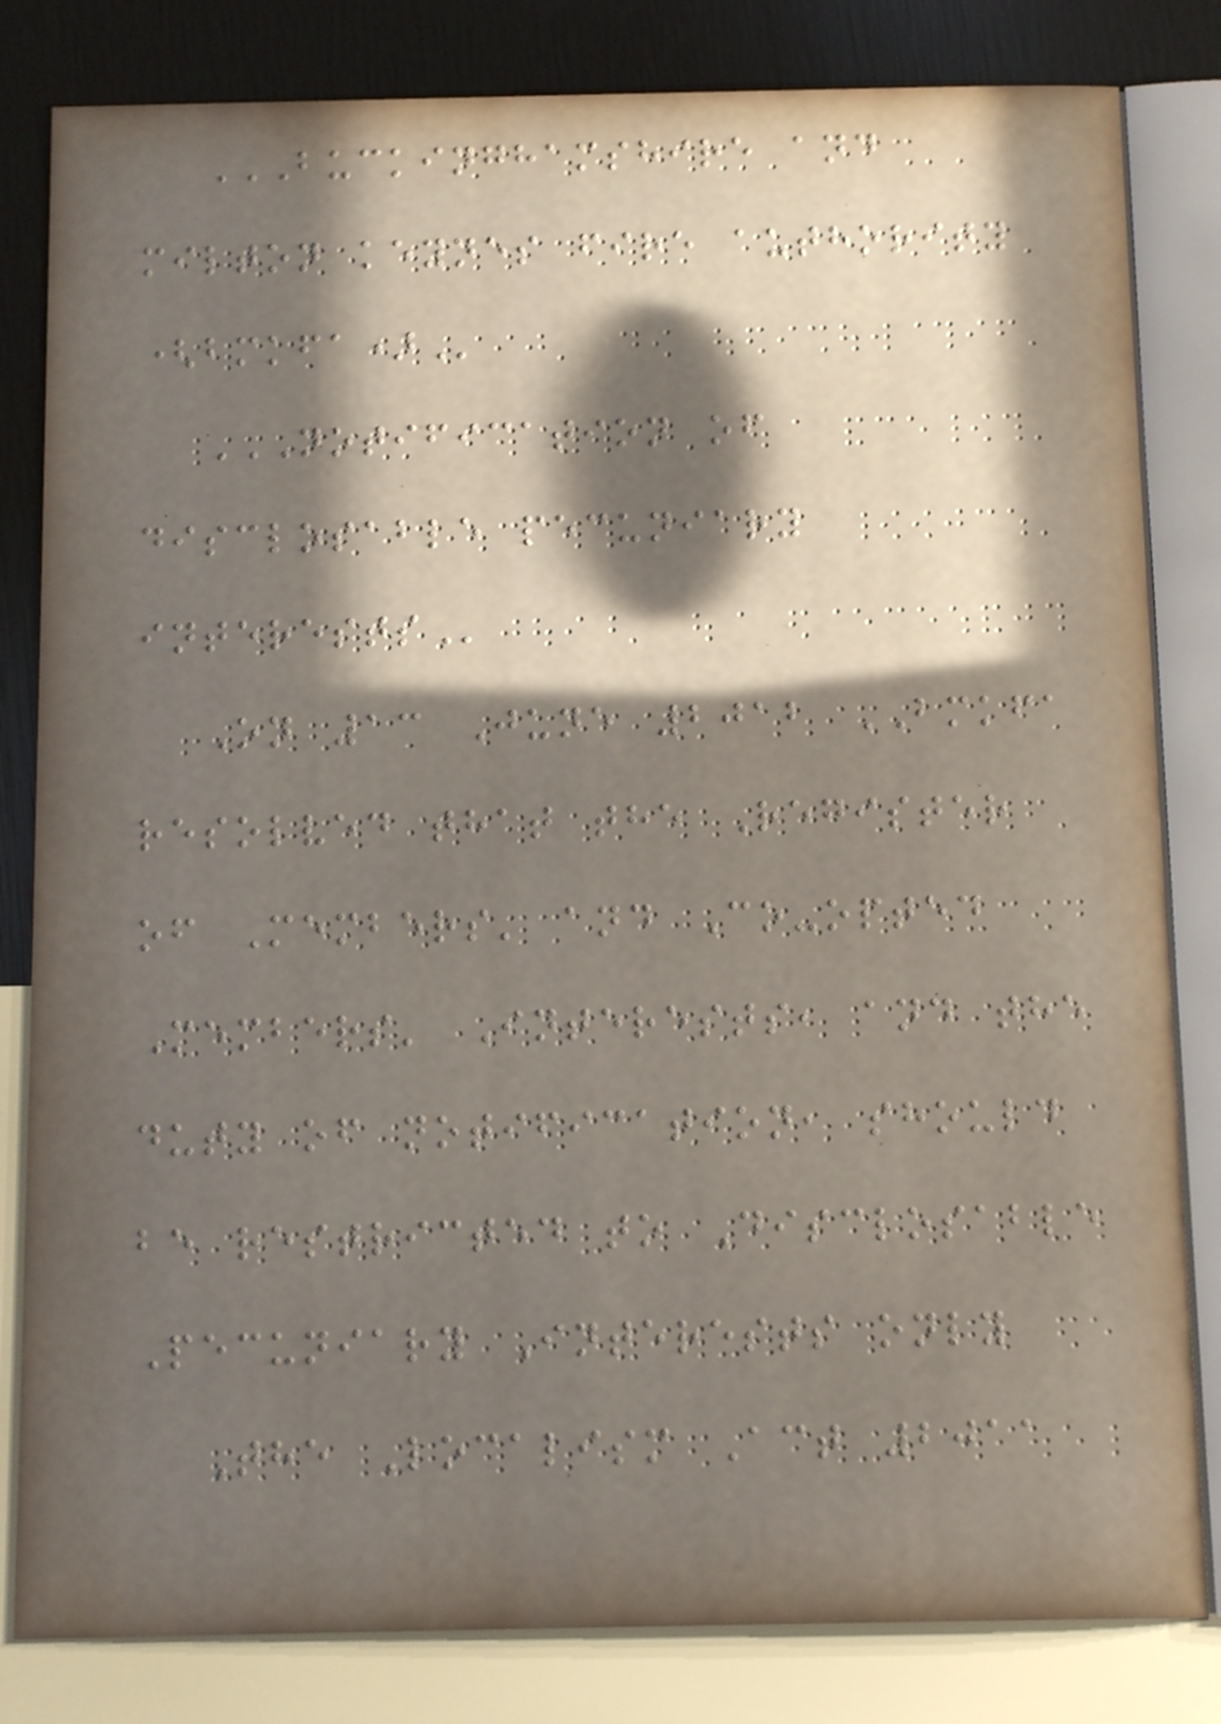BUCKINGHAMSHIRE AND
MILTON KEYNES FIRE AUTHORITY
(BMKFA)
NOTIFICATION OF
DISCLOSABLE PECUNIARY
INTERESTS
On 13 June 2012 BMKFA
resolved that the Register
of Members' and Co-opted
Members' Interests, and the
duty of notification, should
be restricted to Disclosable
Pecuniary Interests only
The Localism Act 2011
